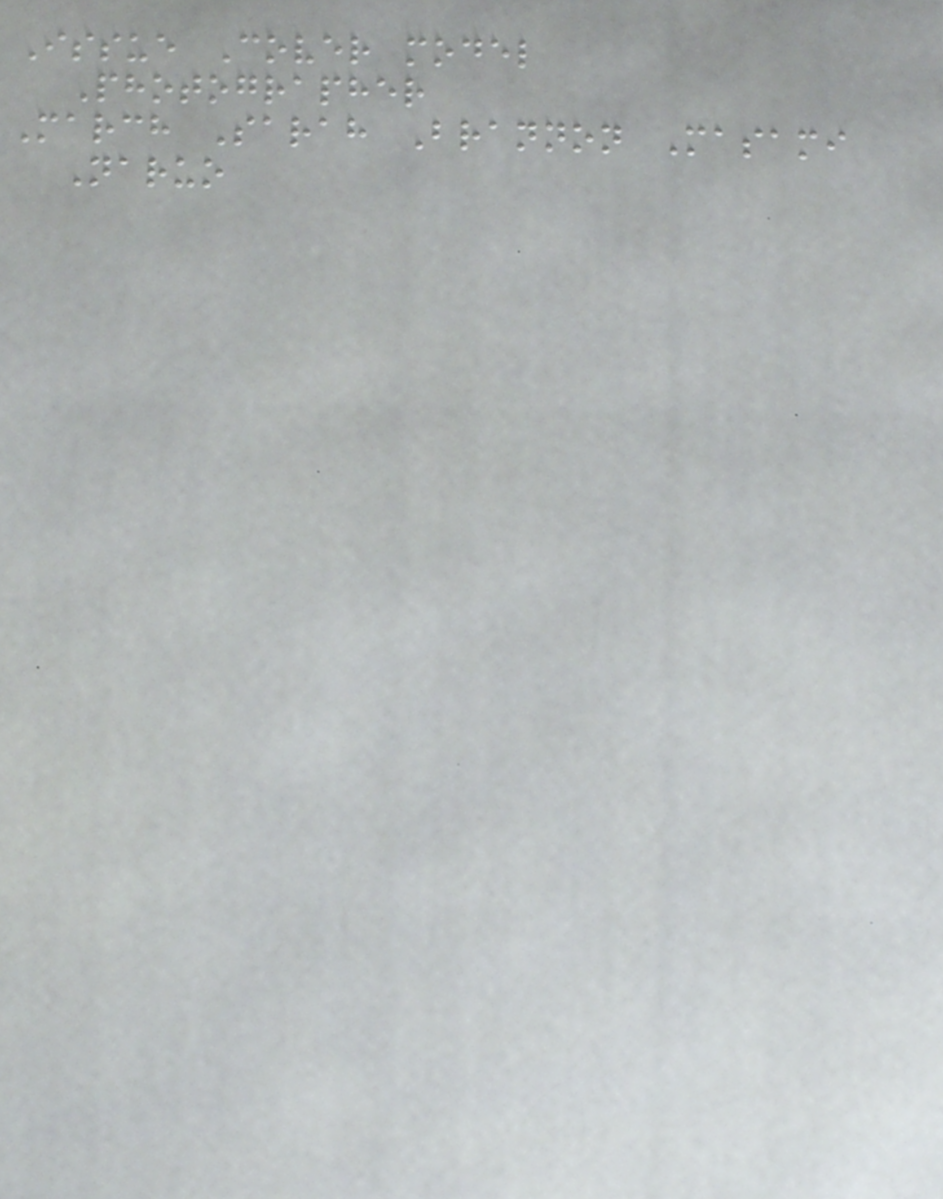Issue Cover model
Photographer
March Sarah Brannon Masami
Naruo
